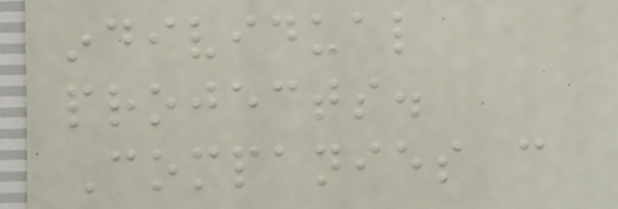individual
projects.
Companies can
